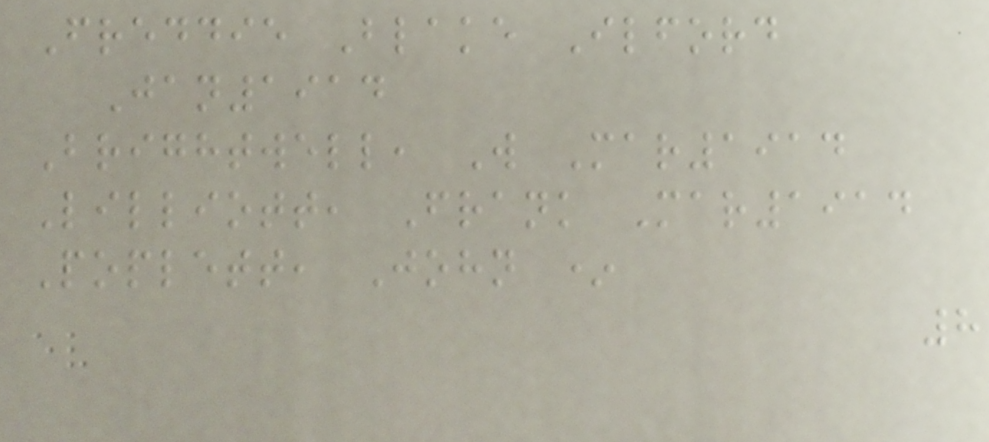Freddie Blake Ilford
Jan1914
Brightwell, W Mar1914
Lilliott, Frank Mar1914
Poplett, John *
8
